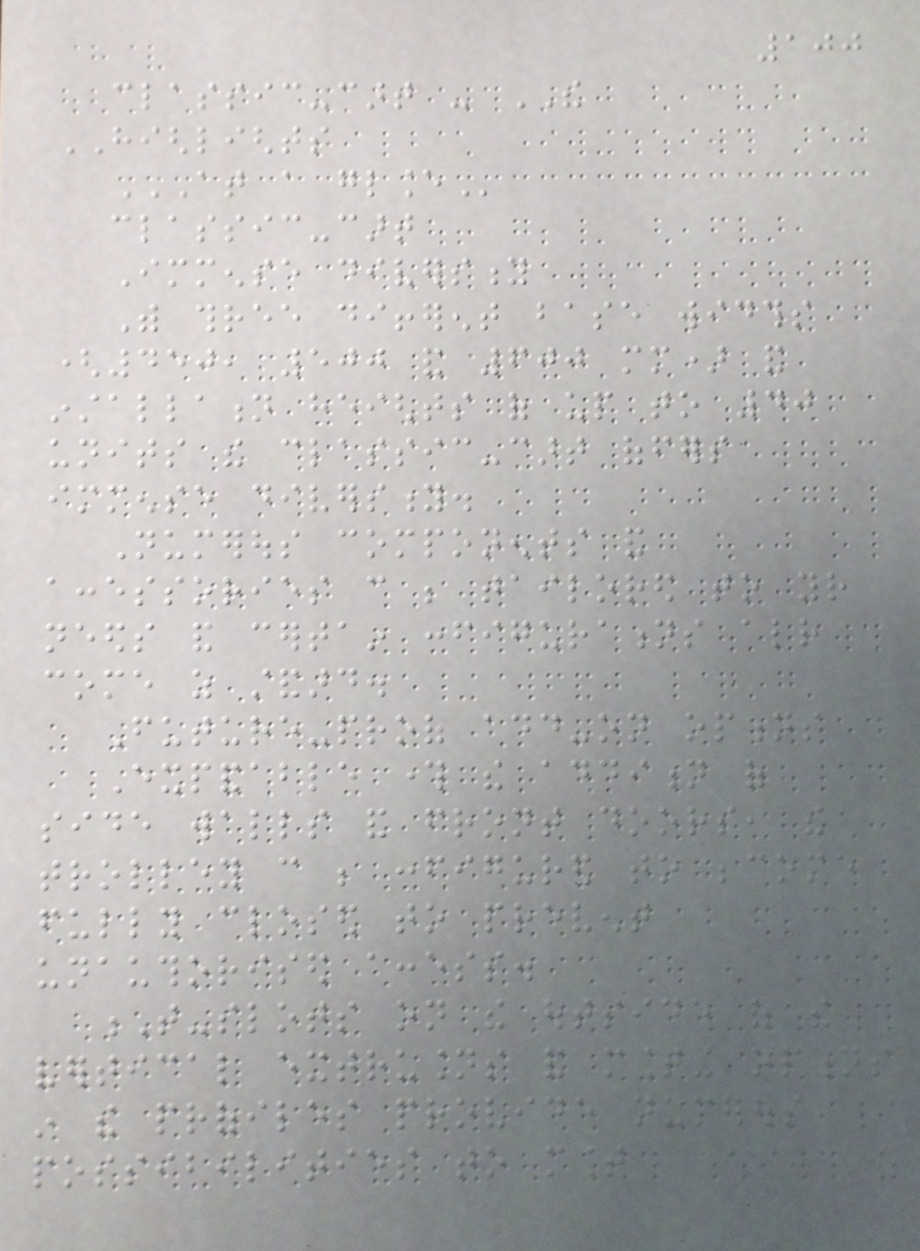100
classic-cart - THE
HIGHLIGHTS
AT A GLANCE
classic-cart
Immense diversity
With three different base widths
(450, 500 and 600 mm) and
installation heights of up to 40
units the classic-cart offers
immense diversity.
Numerous components and
accessories can be tailored to your
needs and certain configurations already
come as standard.
Future-proof add-on options
Expandable through the addition of
side walls and front doors, the
trolley can be configured to become
fully closed to prevent
unauthorised access.
T-slots on the outside of the
vertical extrusions and mounting options
in the profiles provide numerous
possibilities to mount
